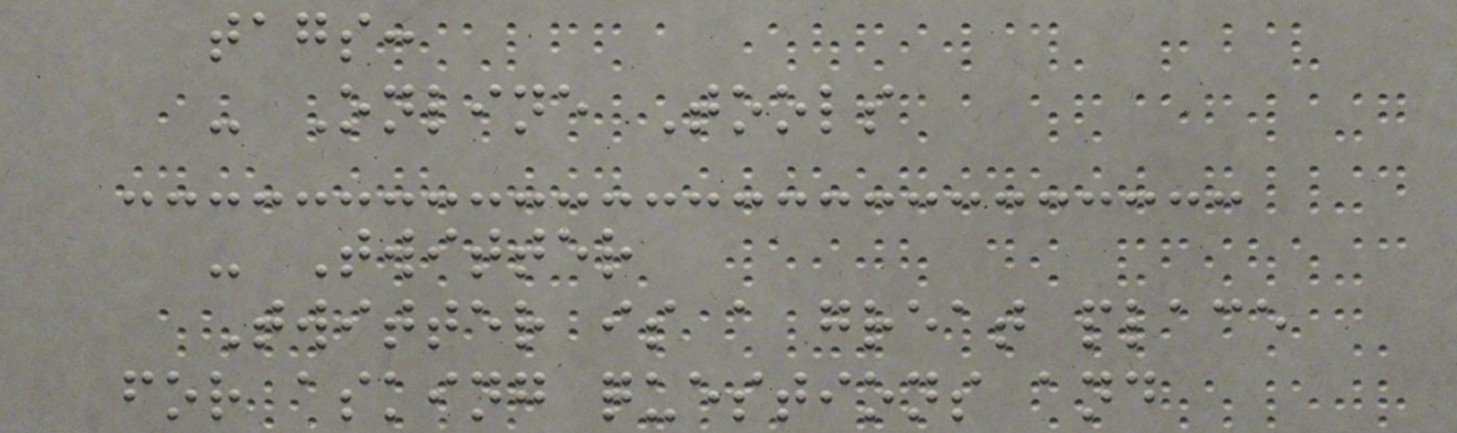tags:
- Online Tools
- Twitter
Twitter is a great place
for asking questions and
